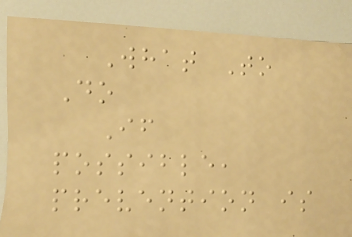What To
Do
If
possible,
prevention is
